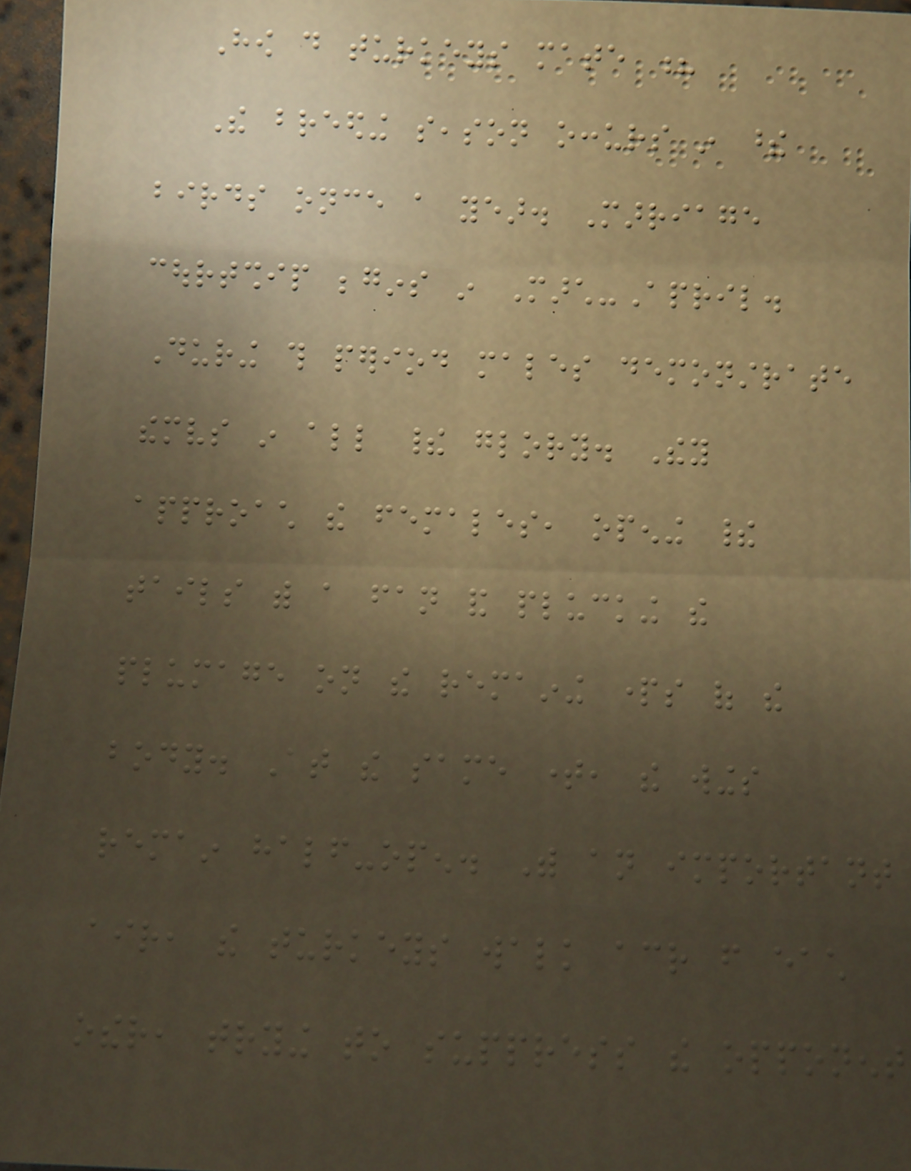How do turkeys mate ?
The breeding season occurs in these
birds once a year. Marriage
courtship begins in March-April.
During this period males demonstrate
themselves in all their glory. They
approach the females, opening their
tails with a fan and plucking the
plumage on the remaining parts of the
body. At the same time, the wings
remain half-open. With an important
air, the turkeys walk across from each
other, trying to suppress the opponent
